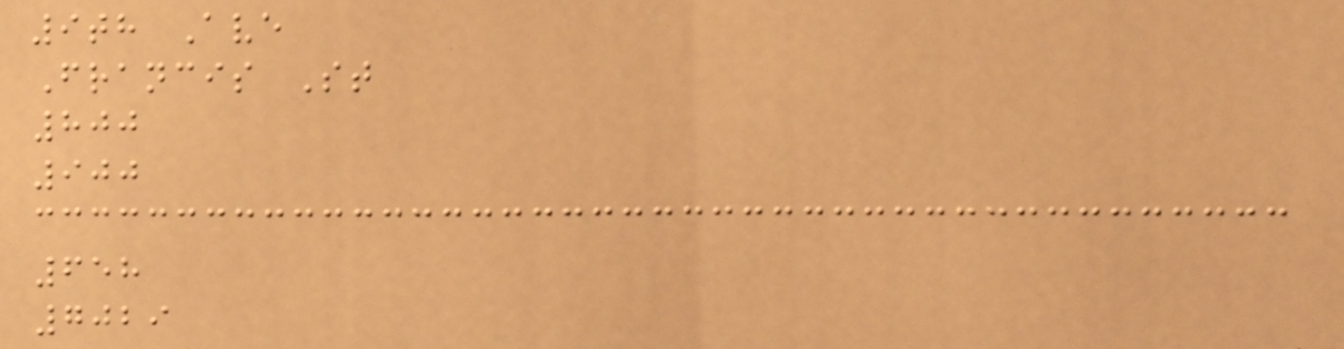9th Ave
Francis St
800
900
658
7029
